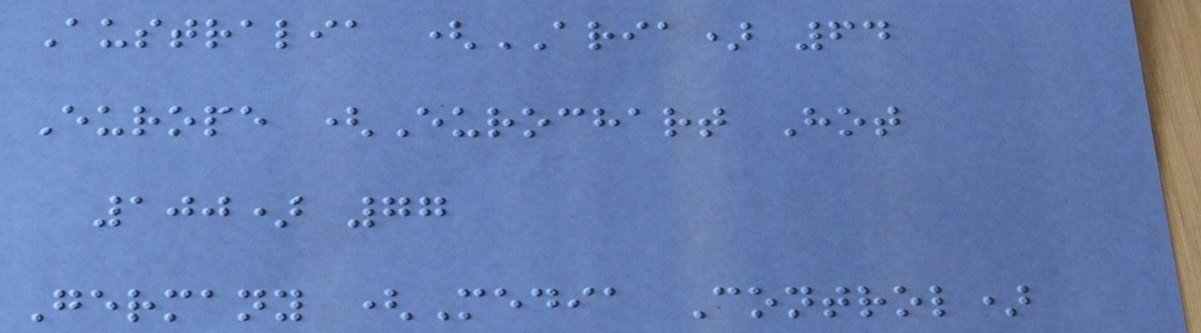Australia (ARIA) 64
Europe (Eurochart Hot
100) 77
Germany (Media Control)
